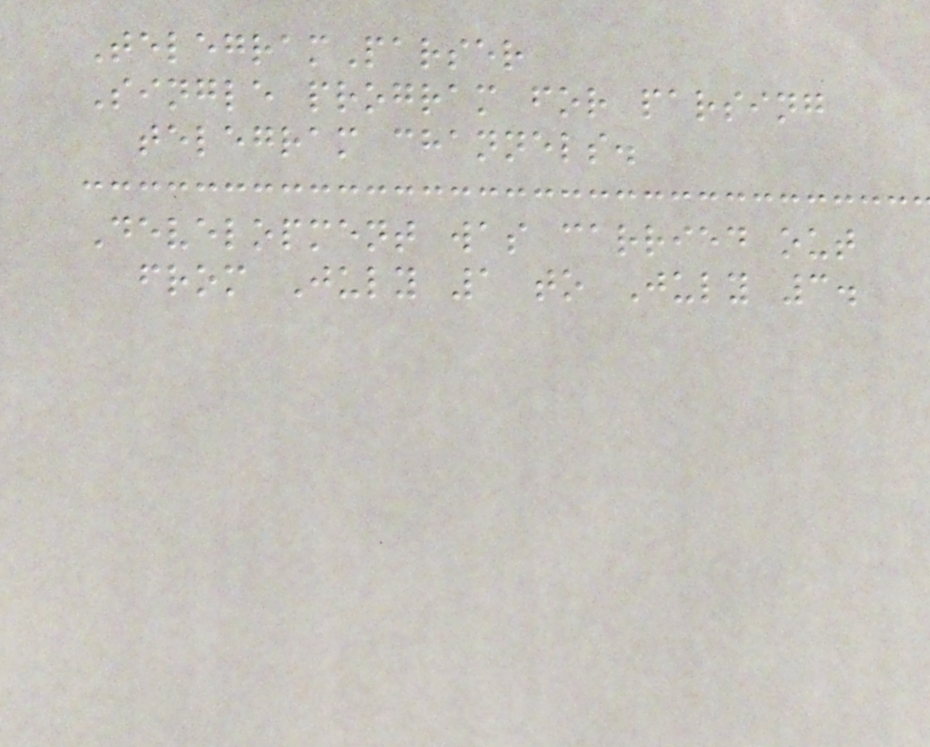TelegramParser
Single program for parsing
telegram channels.
Development was carried out
from July 1 to July 3.
